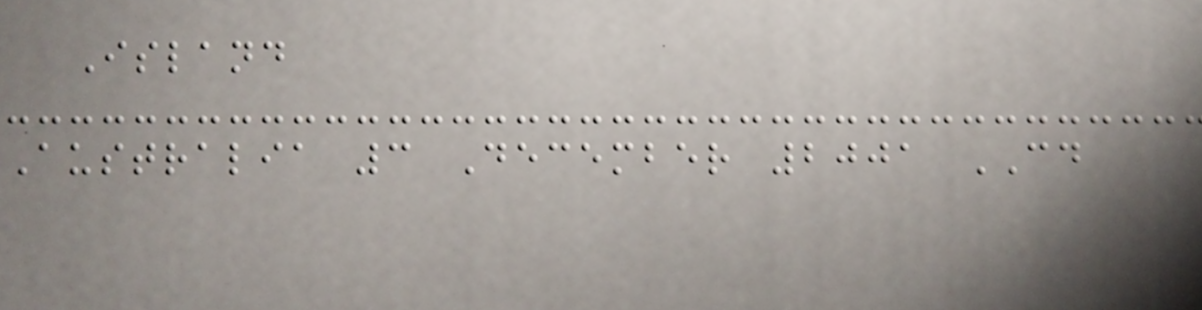Island
Australia 3 December 2001 CD
